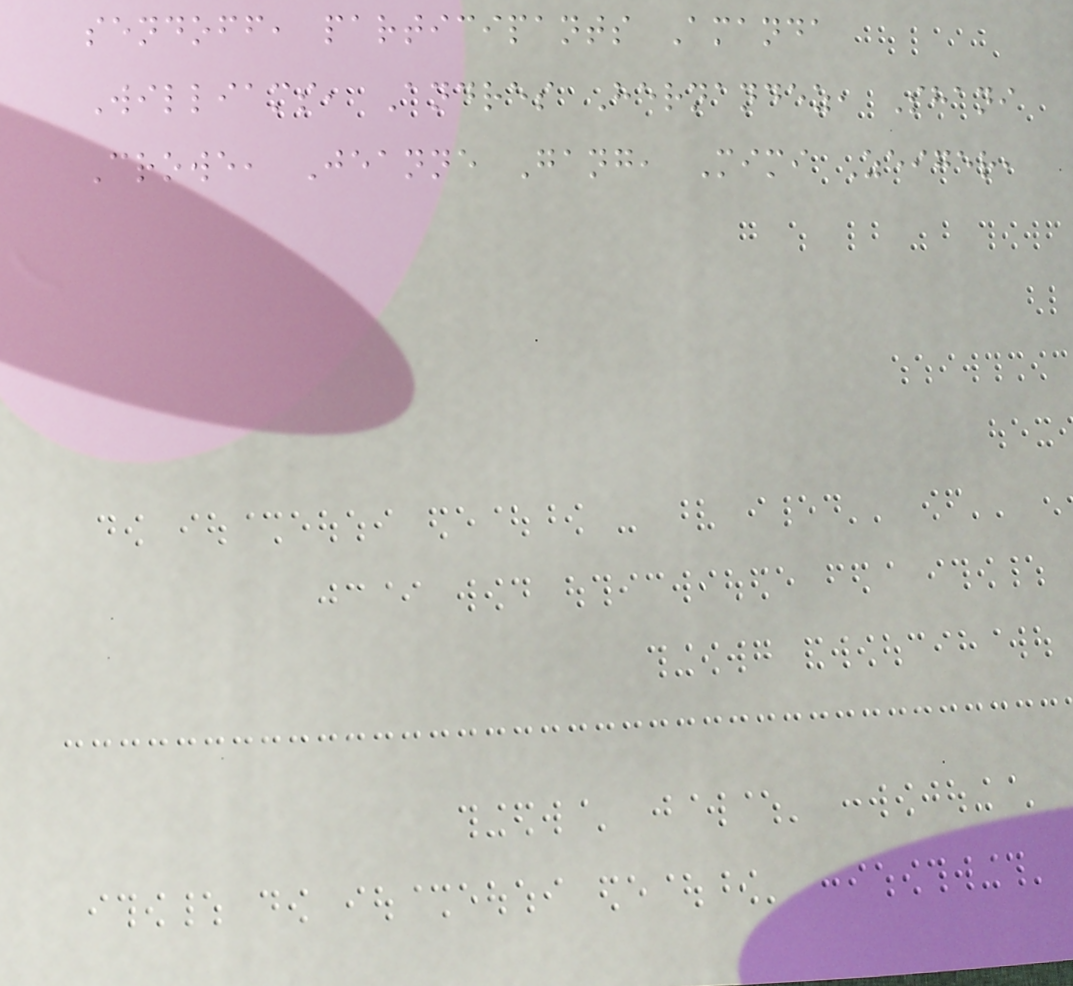sendoff, participants Amanda
Williams, Andres Hernandez, Shani
Crowe, Jeanne Gang, Mimi Zeiger,
